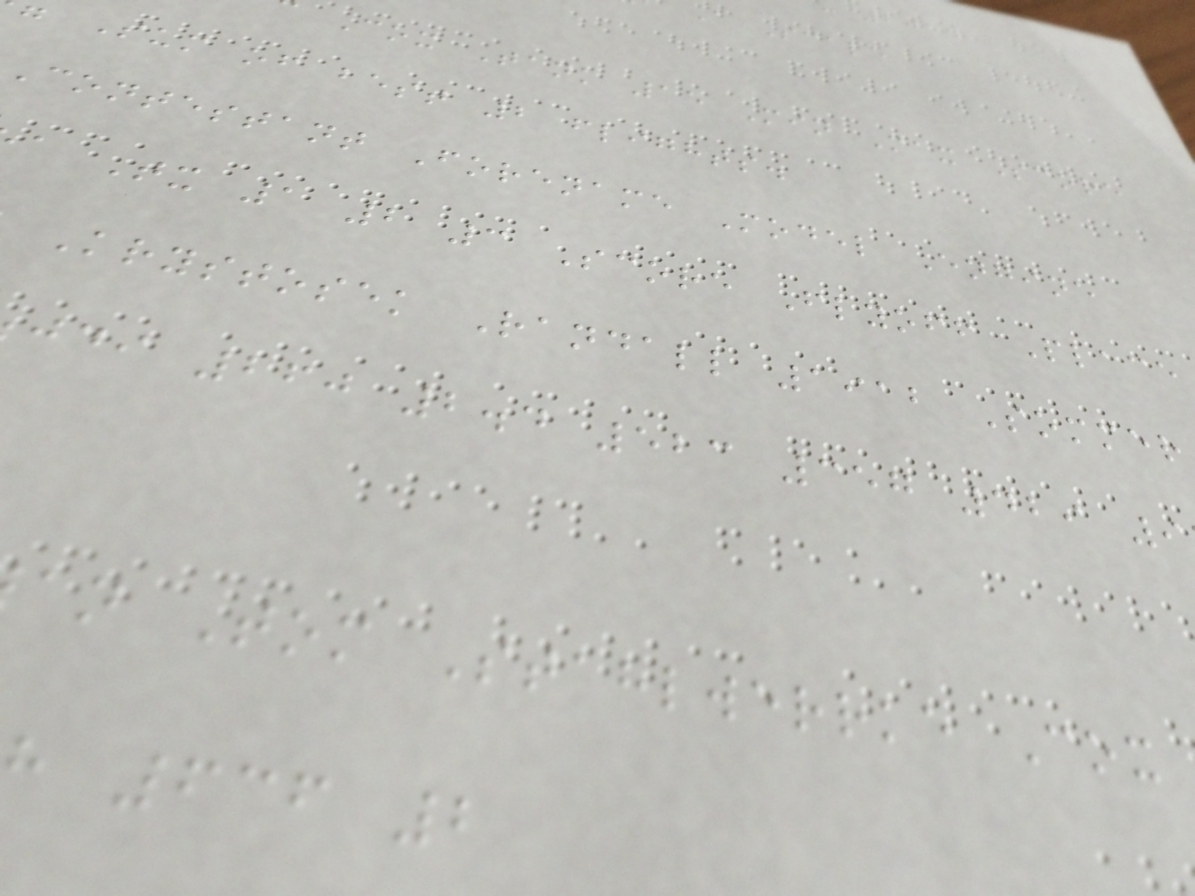A Scale
Cox Tank 15 Min Max Score
Sum of best 2 flights.
Contestant Forename Model Engine
a Tx 1 2 3 Score Flyoff Place
Krystosek Randall 1912 Sommer
jdi 260 2.4 523 357 429 9
an Tom Stahlwerrke Cox
636 2
